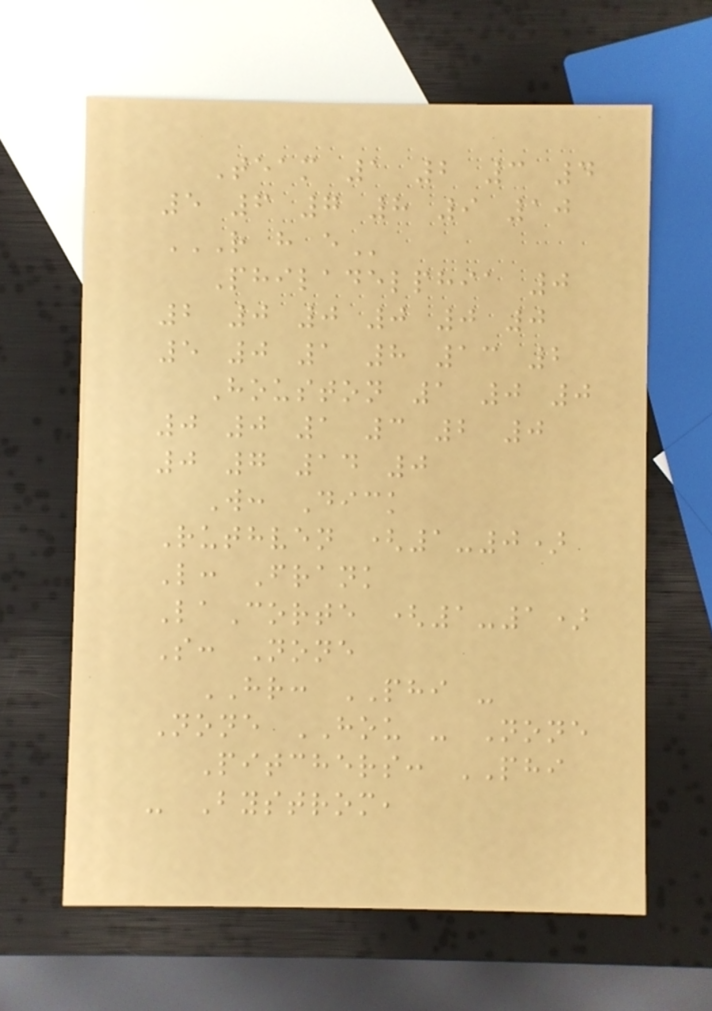Team 1 2 3 4
5 6 7 8 9 10
R H E
Philadelphia 0
2 0 0 0 0 0
5 0 1 8 13 2
Houston 1 0 0
0 0 1 3 2 0
0 7 14 0
W: Dick
Ruthven (1-0)
L: Frank
LaCorte (1-1)
S: None
HR: PHI -
None HOU - None
Pitchers: PHI
- Bystrom,
